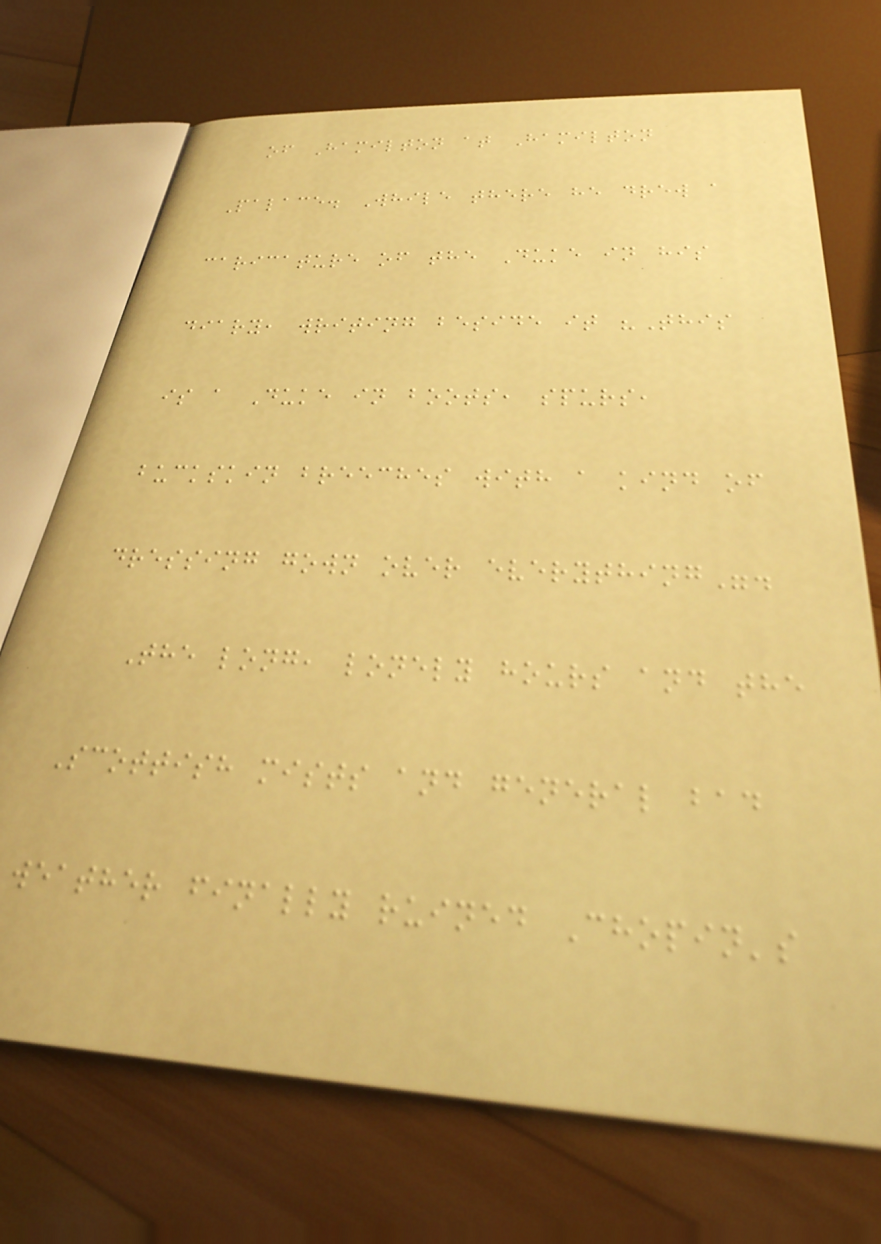of Hamilton at Hamilton
Palace. While there he drew a
caricature of the Duke in his
diary, writing beside it "This
is a Duke in boots, spurs,
buckskin breeches with a kind of
dressing gown over everything".
The long, lonely hours and the
Scottish mists and general bad
weather finally ruined Chopin's
